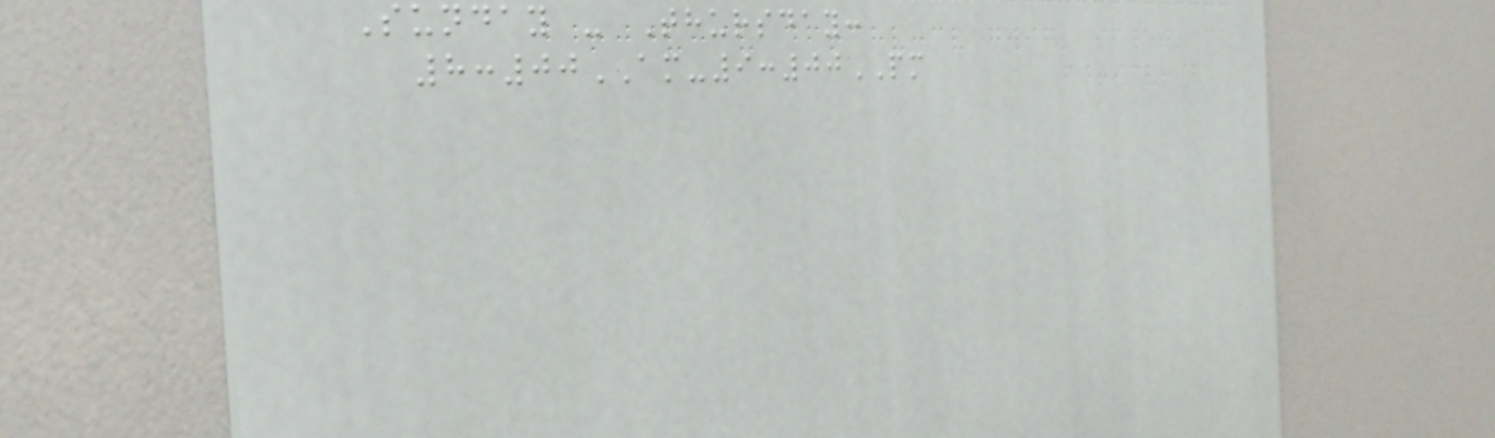Sunday - Thursday:
8:00AM-9:00PM
